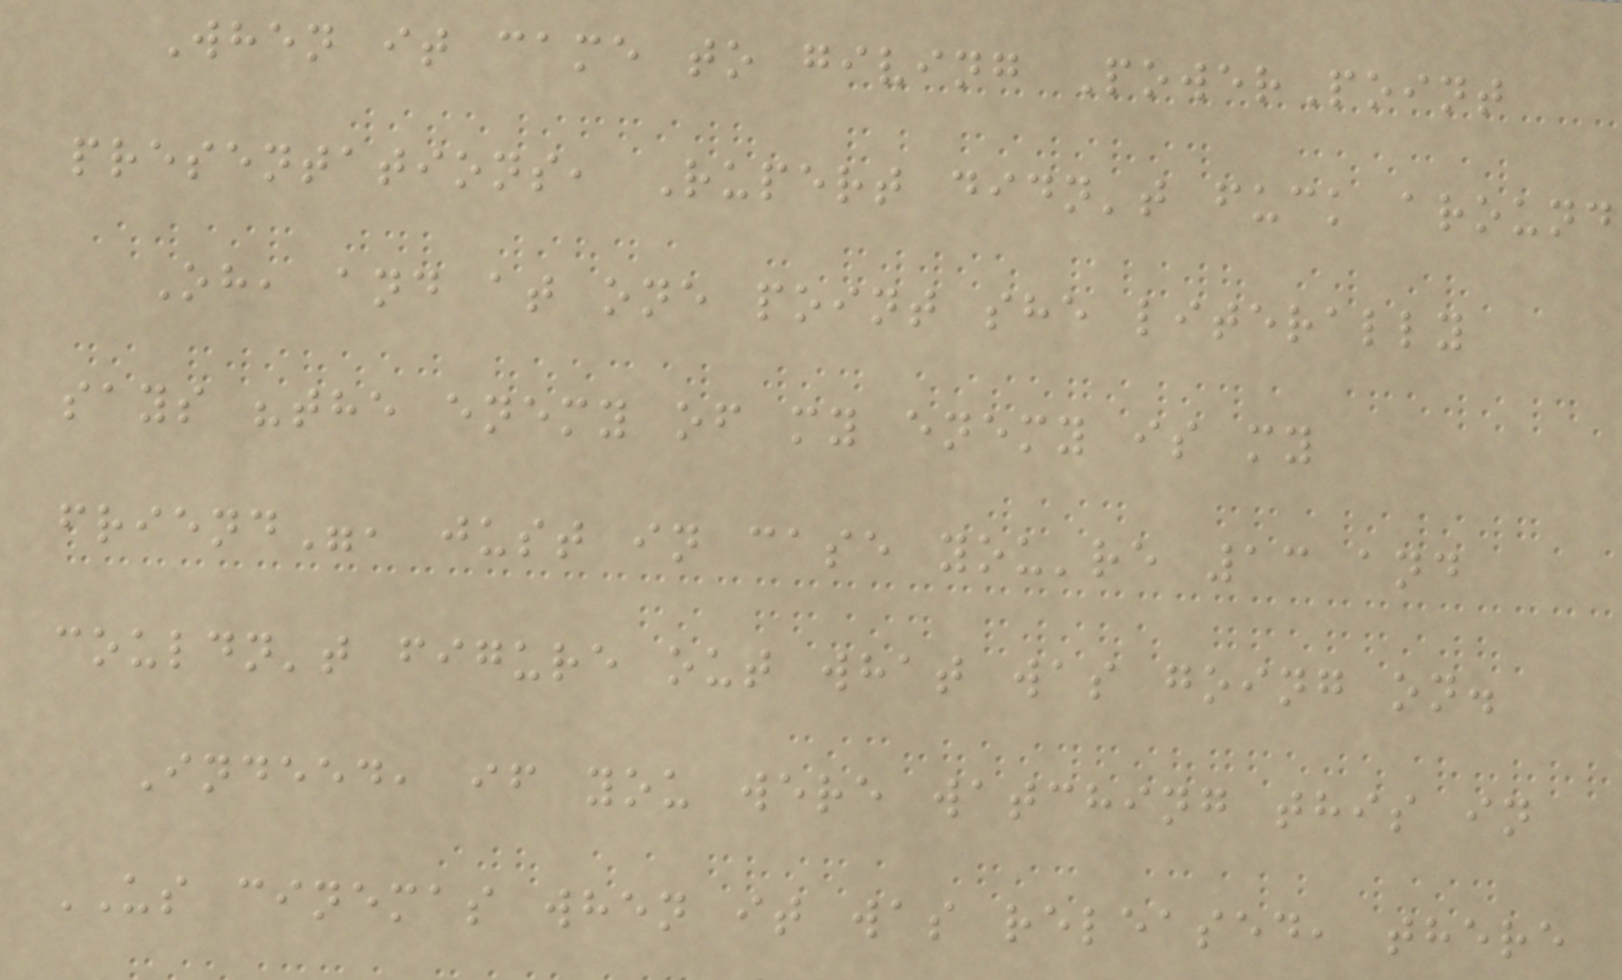When it came to giving PowerPoint
presentations, Rupert didn't fuck around
Oh, and at one point she literally
says "the enemy of my enemy is my
friend", just in case you're 13 and
couldn't figure out what was going on.
Indeed, if you were watching this in
US cinemas when it was released, there
